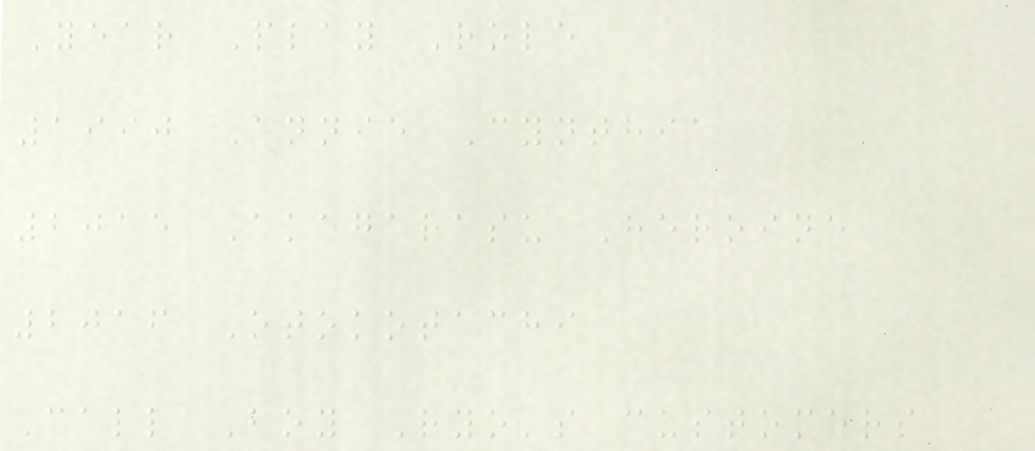Year Play Role
1990 Annie Cynthia
2015 Akegarasu Heroine
2016 Otokotachi
Call Boy Ryo's customers
